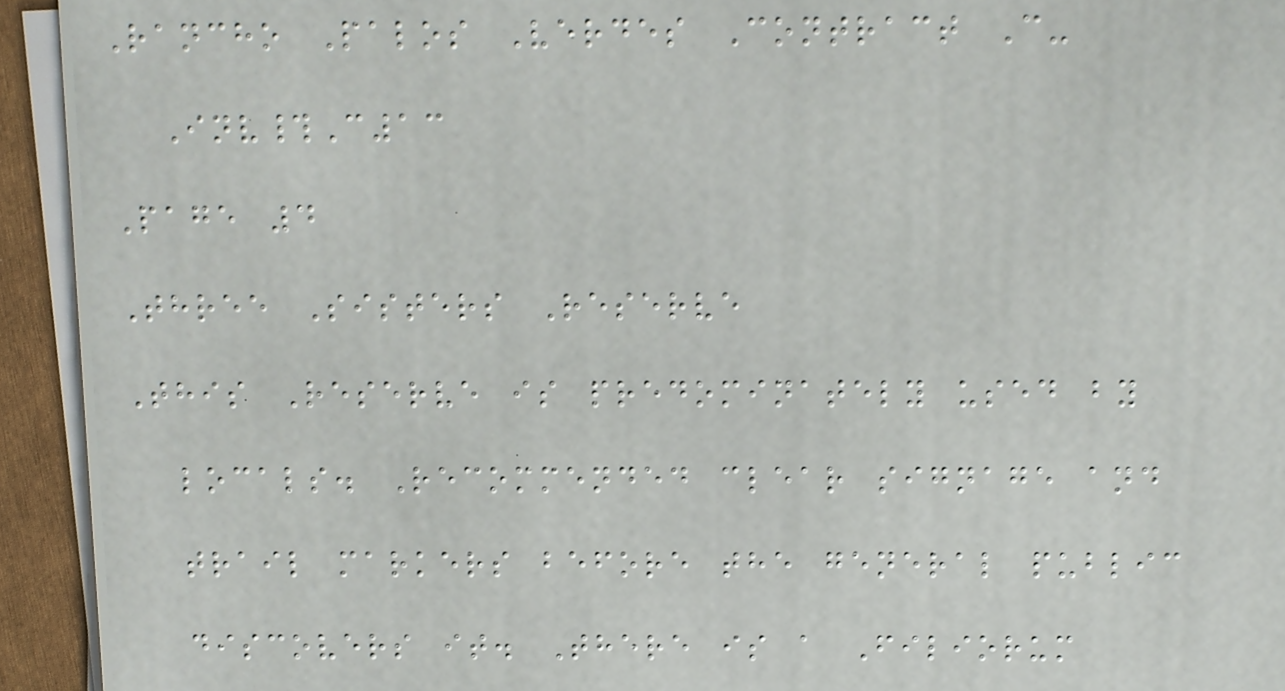Rancho Palos Verdes Contract C-
Inv#C13
Page 4
Three Sisters Reserve
This Reserve is predominately used by
locals. Recommended clear signage and
trail markers before the general public
discovers it. There is a Filiorum
